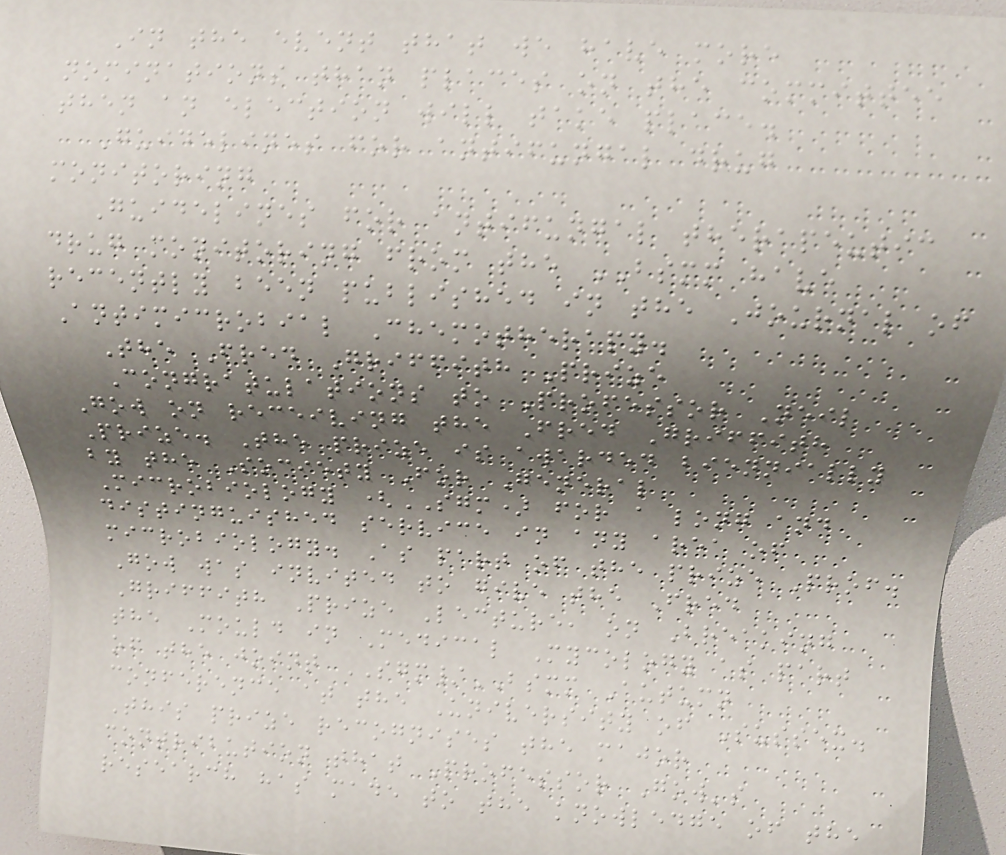In the event that we have more
nominations than places on the committee
then an election will take place.
Guidelines for antifungal drug
monitoring
Guidelines for antifungal therapeutic
drug monitoring from the BSMM have
recently been published in the Journal of
Antimicrobial Chemotherapy.
The Fred Griffith Prize
Congratulations to Professor Neil
Gow on receiving the Fred Griffith
Prize. The prize is awarded biennially
by the Society For General
Microbiology (SGM) for a long and
distinguished service in any area of
microbiology. As part of the prize Prof.
Gow was invited to give the Fred
Griffith Prize Lecture, on Breaking
the Mould in Medical Mycology as part
of the joint SGM/BSMM Autumn
conference at the University of Sussex.
This prize recognises the major
contribution that Professor Gow's
research has made to the knowledge of the
